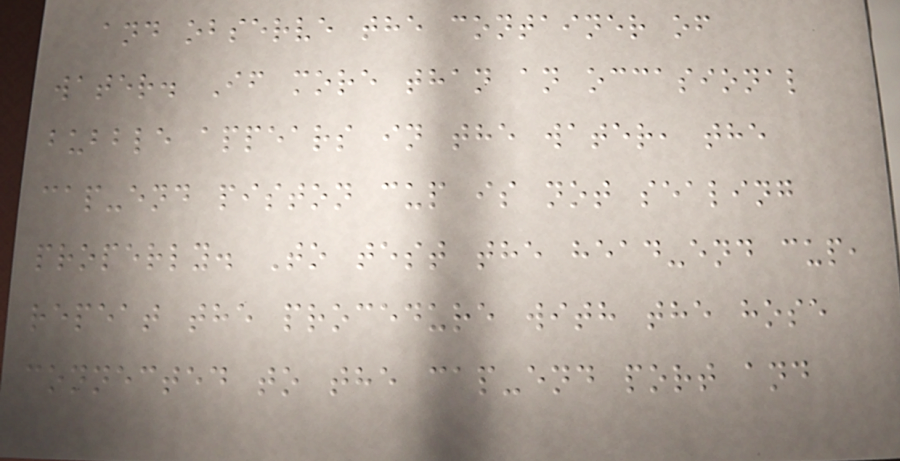and observe the container of
water. If more than an occasional
bubble appears in the water, the
cap-end piston cup is not sealing
properly. To test the head-end cup,
repeat the procedure with the hose
connected to the cap-end port and
